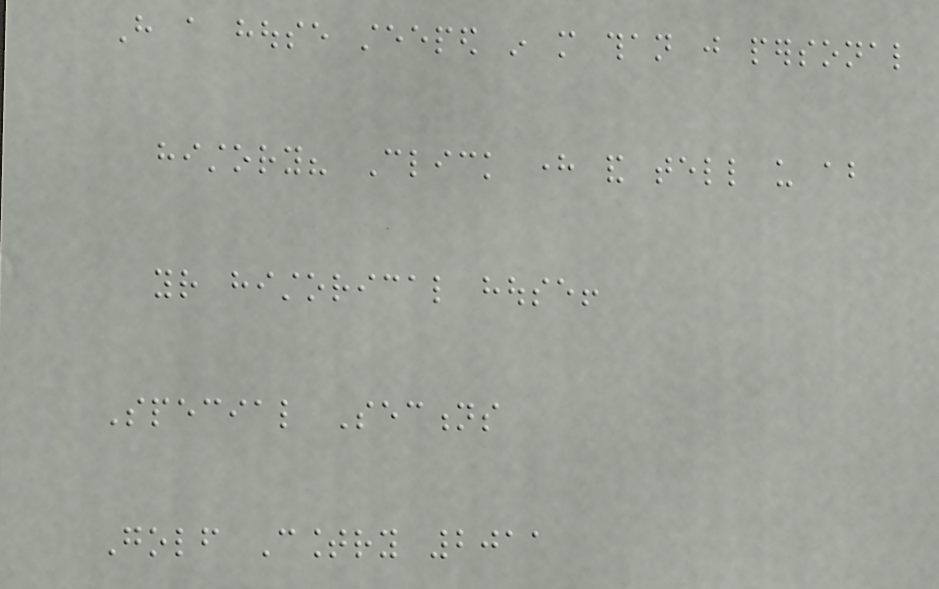Have a house steeped in more than just personal
history? Click here and tell us about
your historical house!
Special Sections
Golf Country 2011
